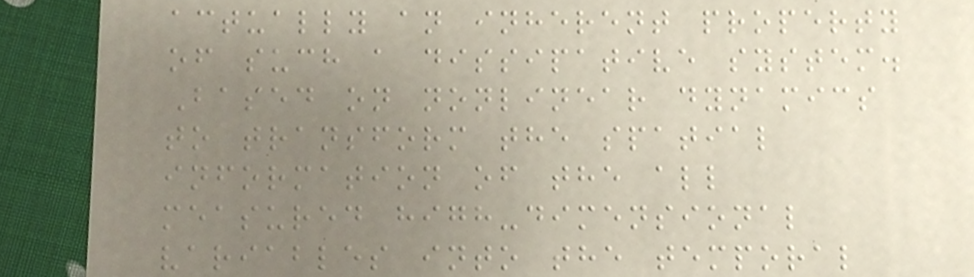actually an inherent property
of such a dissipative system.
Based on nonlinear dynamics
to transform the spatial
information of the all
measured high-dimensional
variables into the temporal
